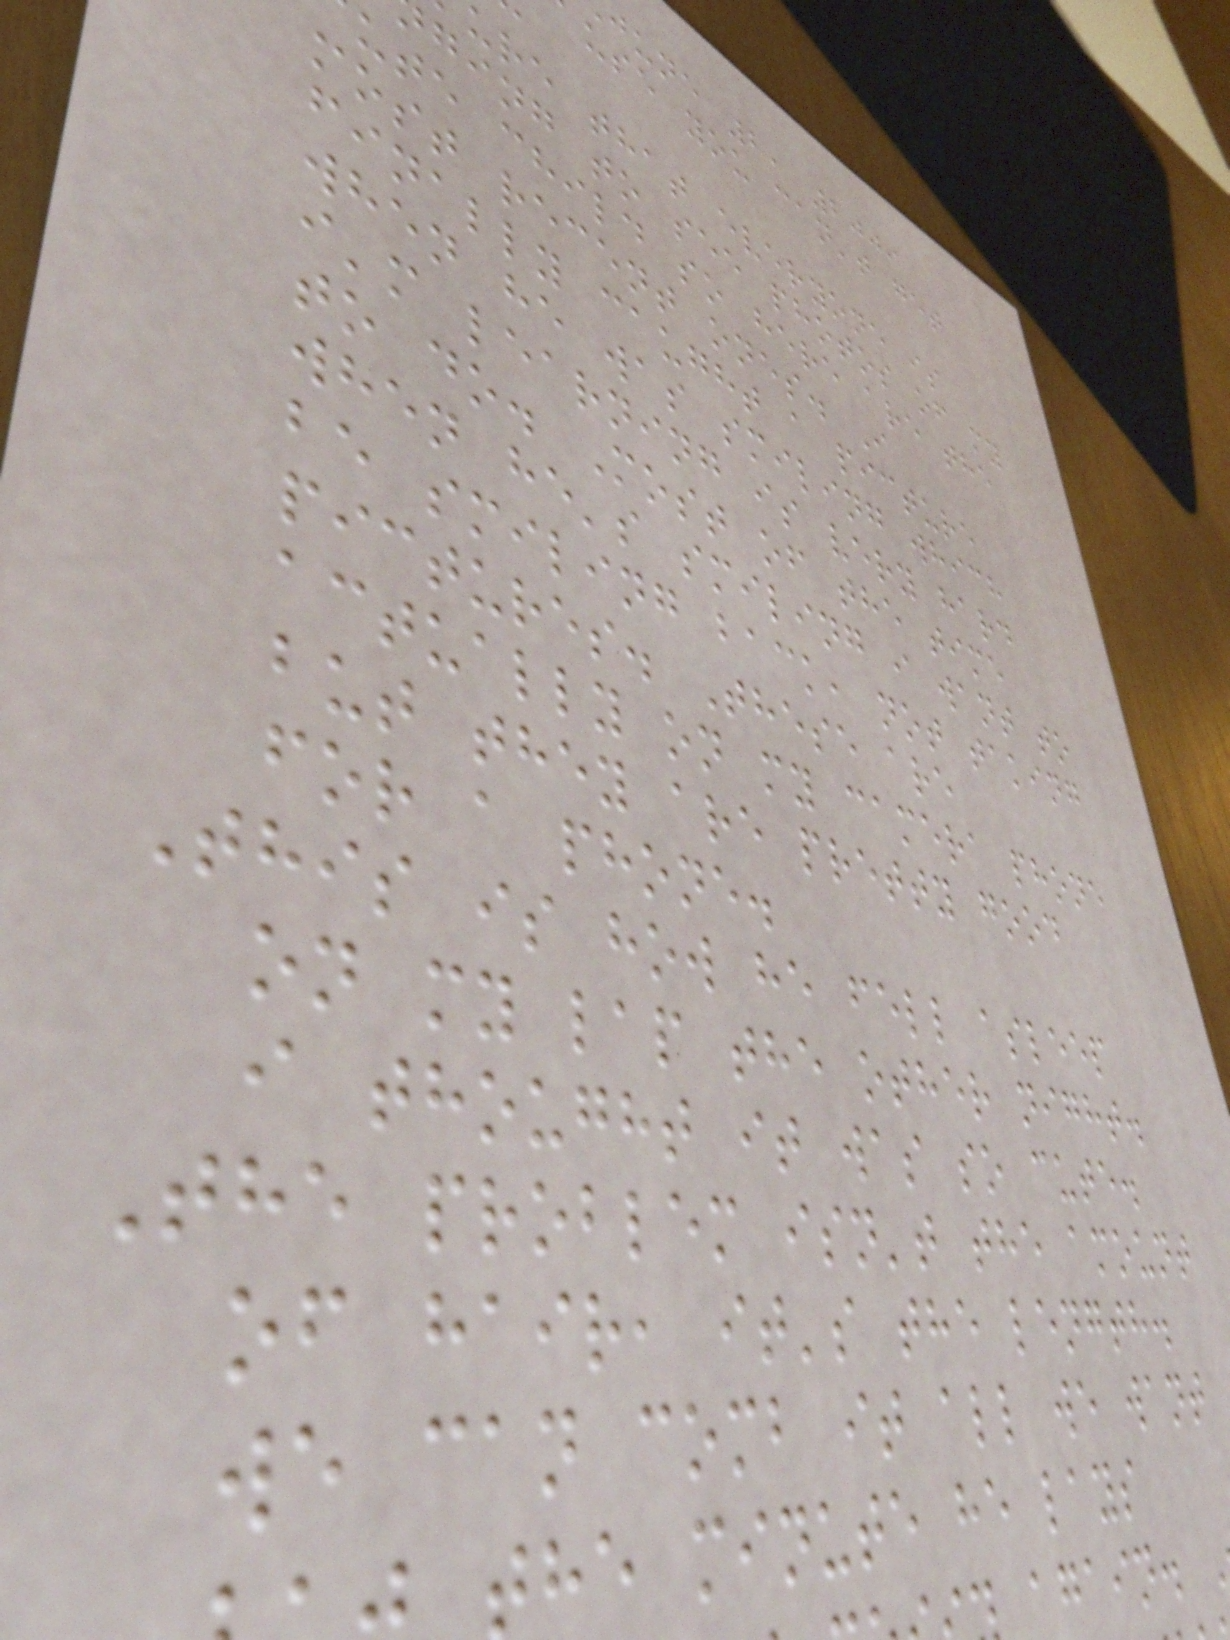june 2, 2009
use you can't get
ure that everyone is
ging to see photos of my
ute child so here are the
most recent ones. I
finally caught a picture
when he was smiling which
i'm learning is very hard
to do. Most of the time
when he's smiling i want to
be smiling back, not taking
pictures. These are
actually on my camera phone
but they are pretty good
for a phone.
This is how he fell asleep
on my lap the other night.
i thought it was so cute.
The problem isn't the amount
of hair, it's the length.
we can comb it all we want
he minute he lays
